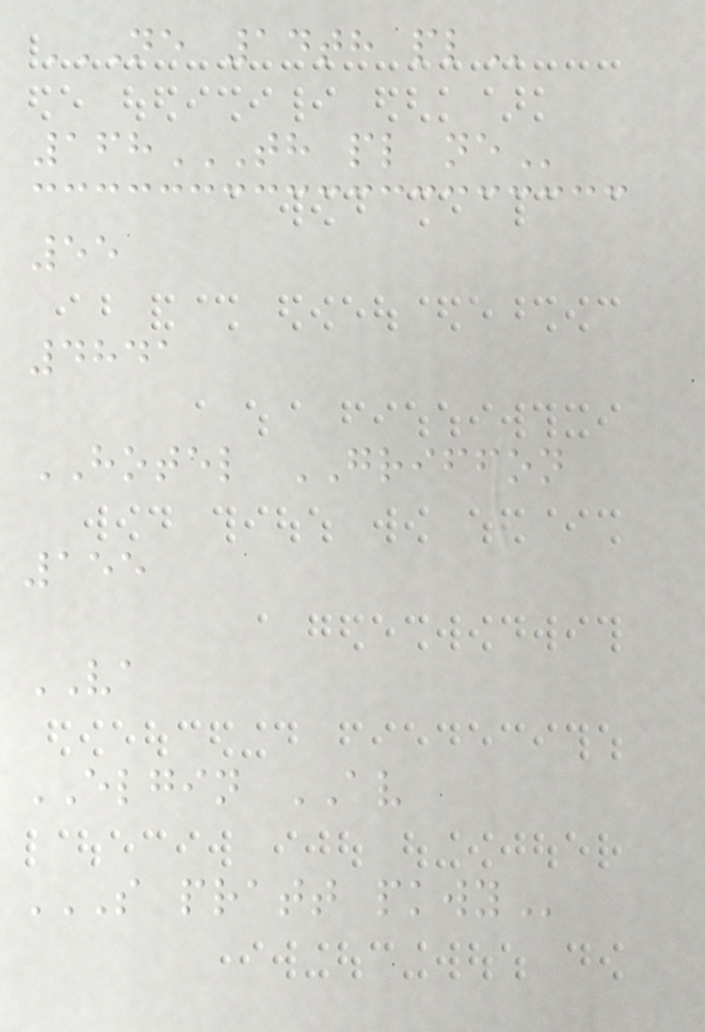NE 14TH PL
168TH PL NE
55
4841
HOTEL GRIFFON
155
VA
ELGIN AV
S PRATT PKWY
